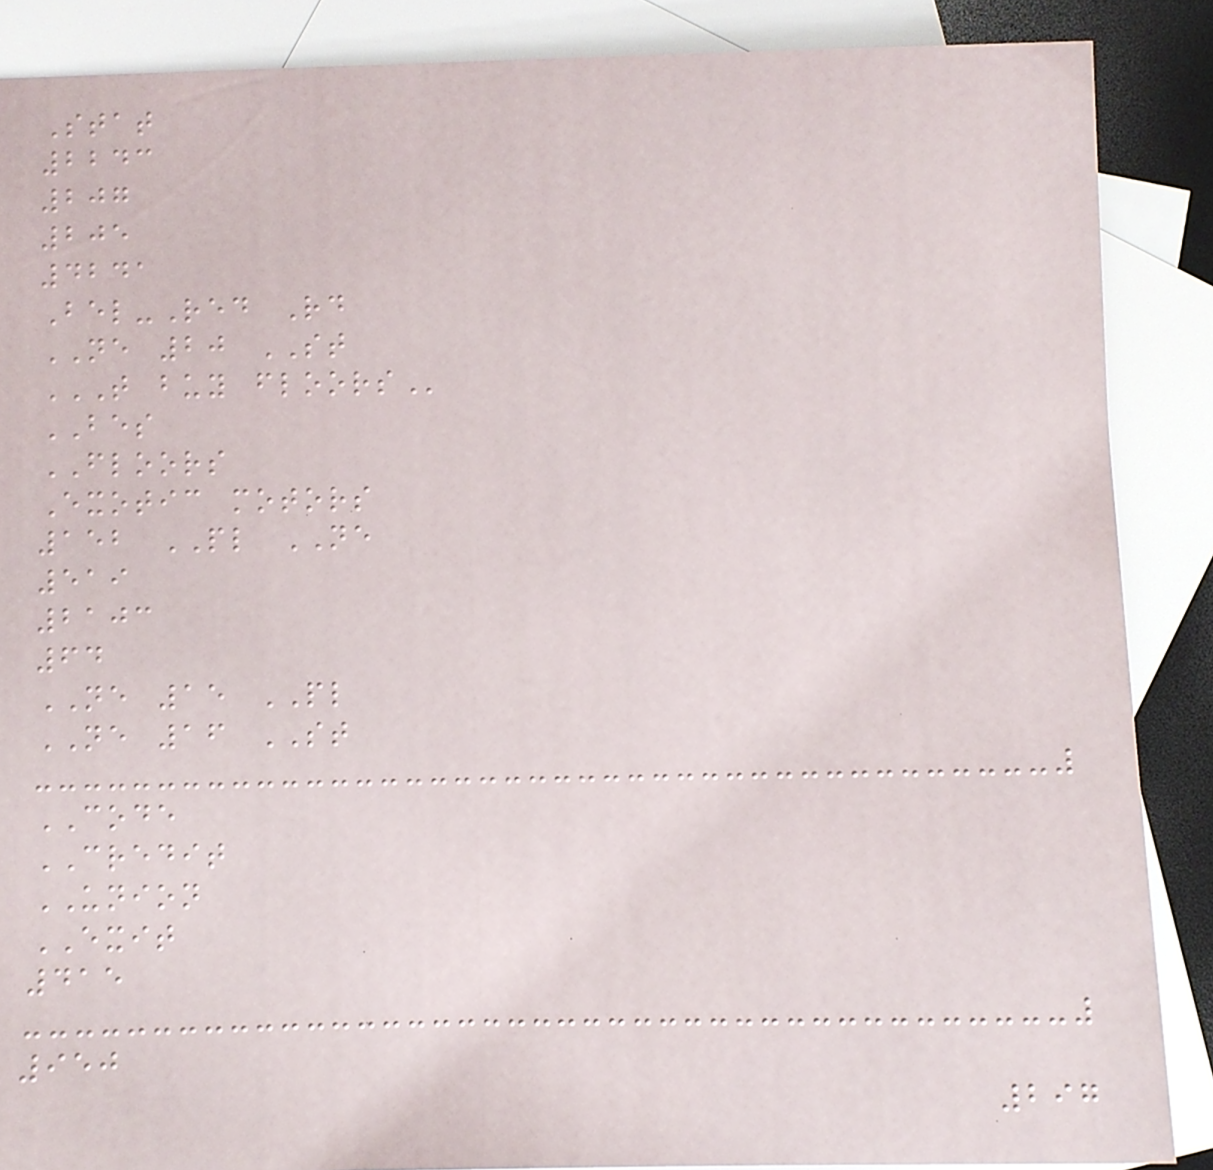Stat
2243
207
205
4241
Bel-Red Rd
NE 20 ST
T BUY FLOORS
BES
FLOORS
Exotic motors
152 PL NE
519
2103
64
NE 15 PL
NE 16 ST
CODE
CREDIT
UNION
EXIT
415
950
297
